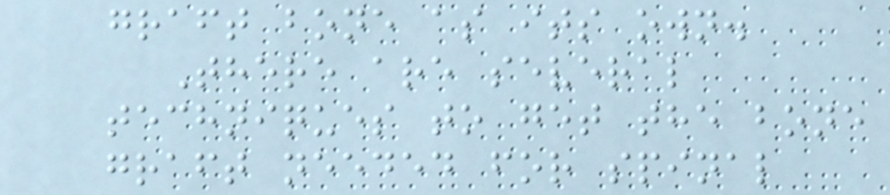graft bone as its own.
There are several
techniques to get the bone
graft needed for spinal
